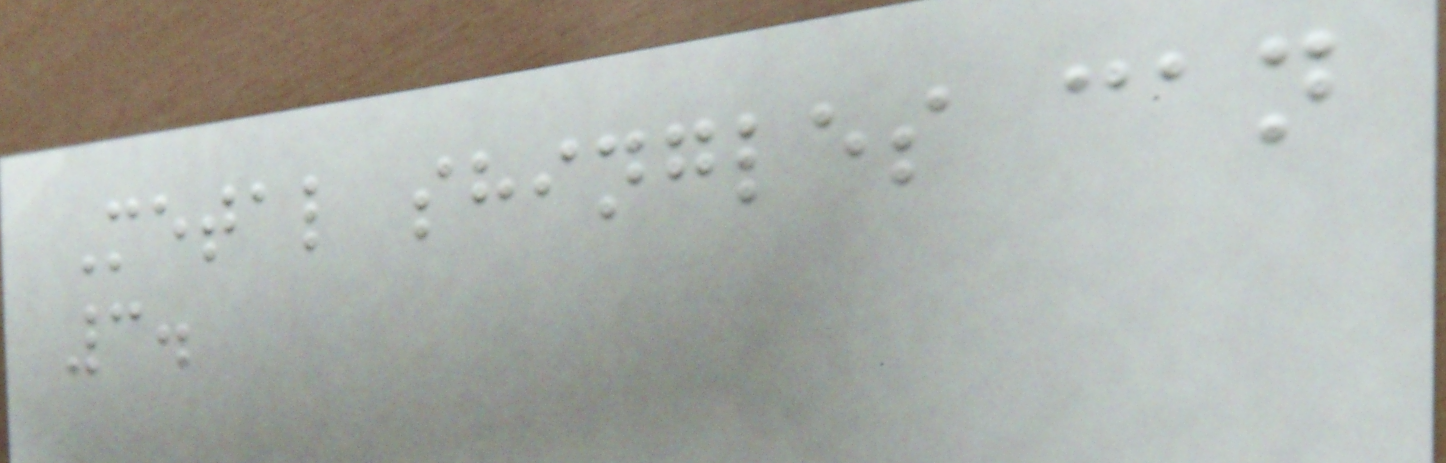Metal shingles can
3.
